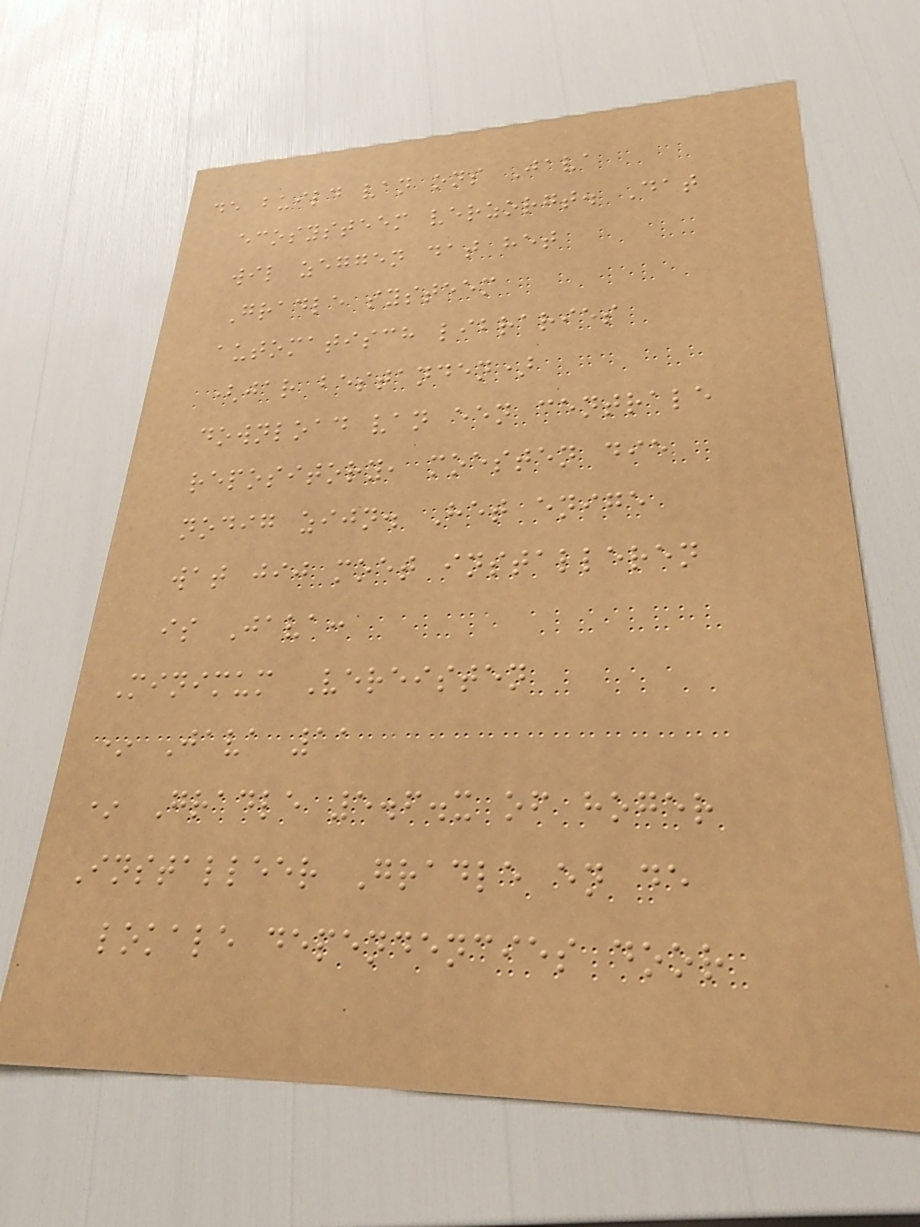de build van ons Java
ecosysteem verzorgt. Dat
wil zeggen dat het
Gradle systeem
automatisch libraries
(jar bestanden)
download van een centrale
repository, moesten die
nodig zijn. Het enige
wat jij moet installeren
is Java:
Minimum Vereisten
* Java 11
* Gradle 5.6.x of hoger
Installeer Gradle en de
lokale dependencies door
